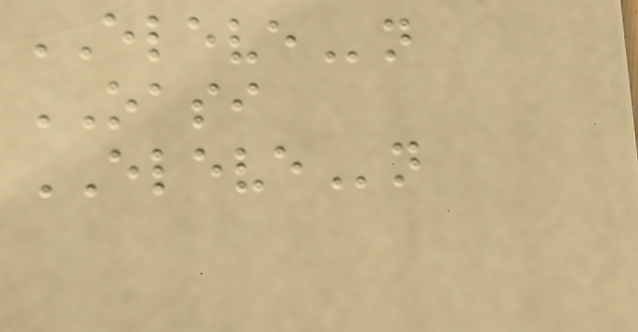ELEVEn
OASI
ELEVEn
